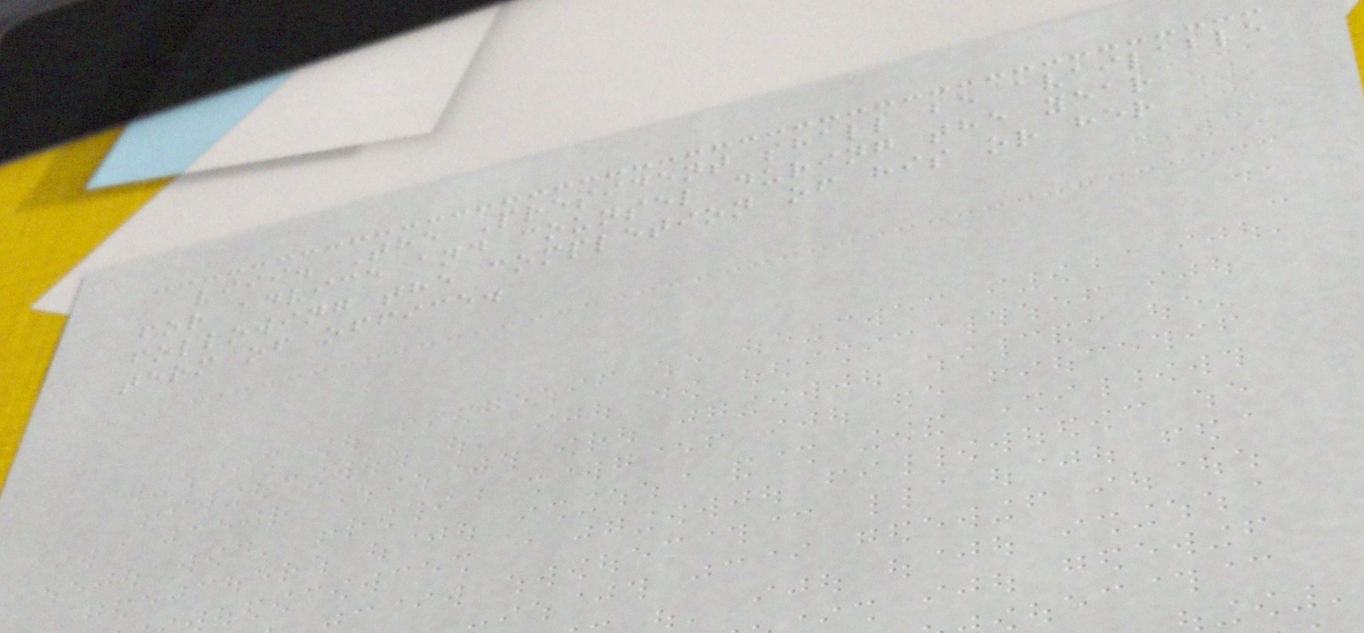viii. The President shall be available
for advice and counsel during the year
following the completion of his or her
term of office.
